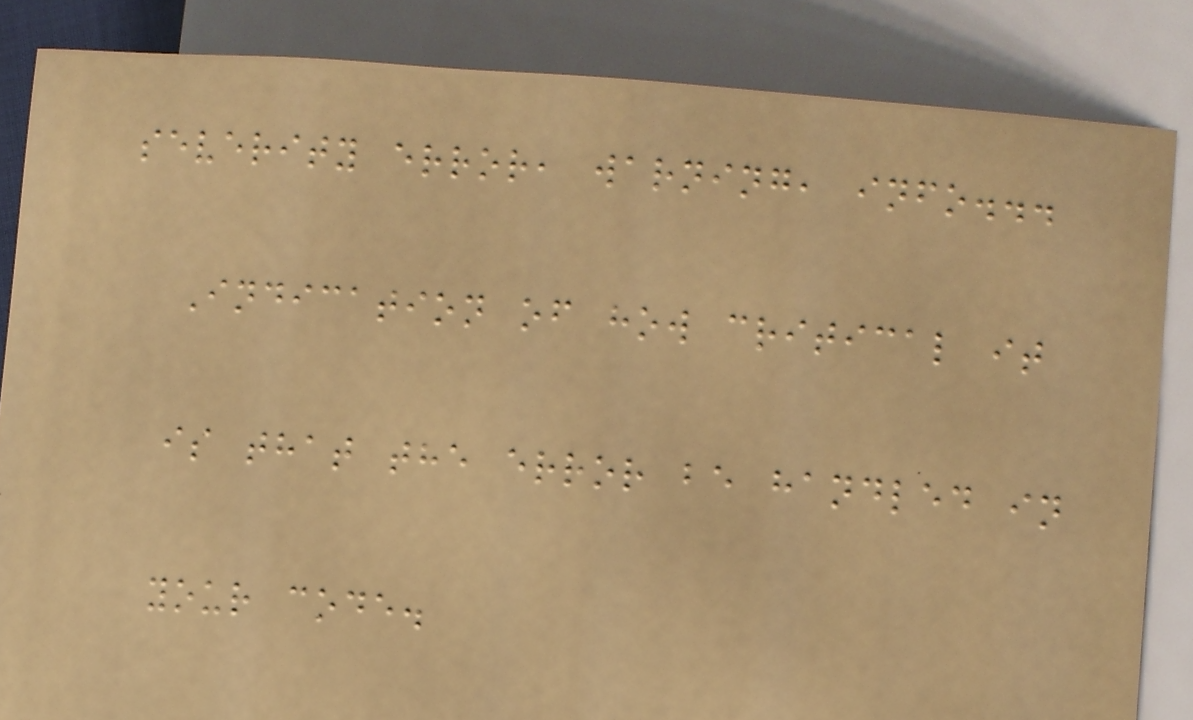severity error, warning, info...
Indication of how critical it
is that the error be handled in
your code.
